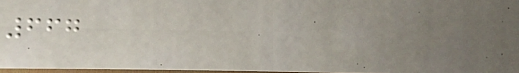667
